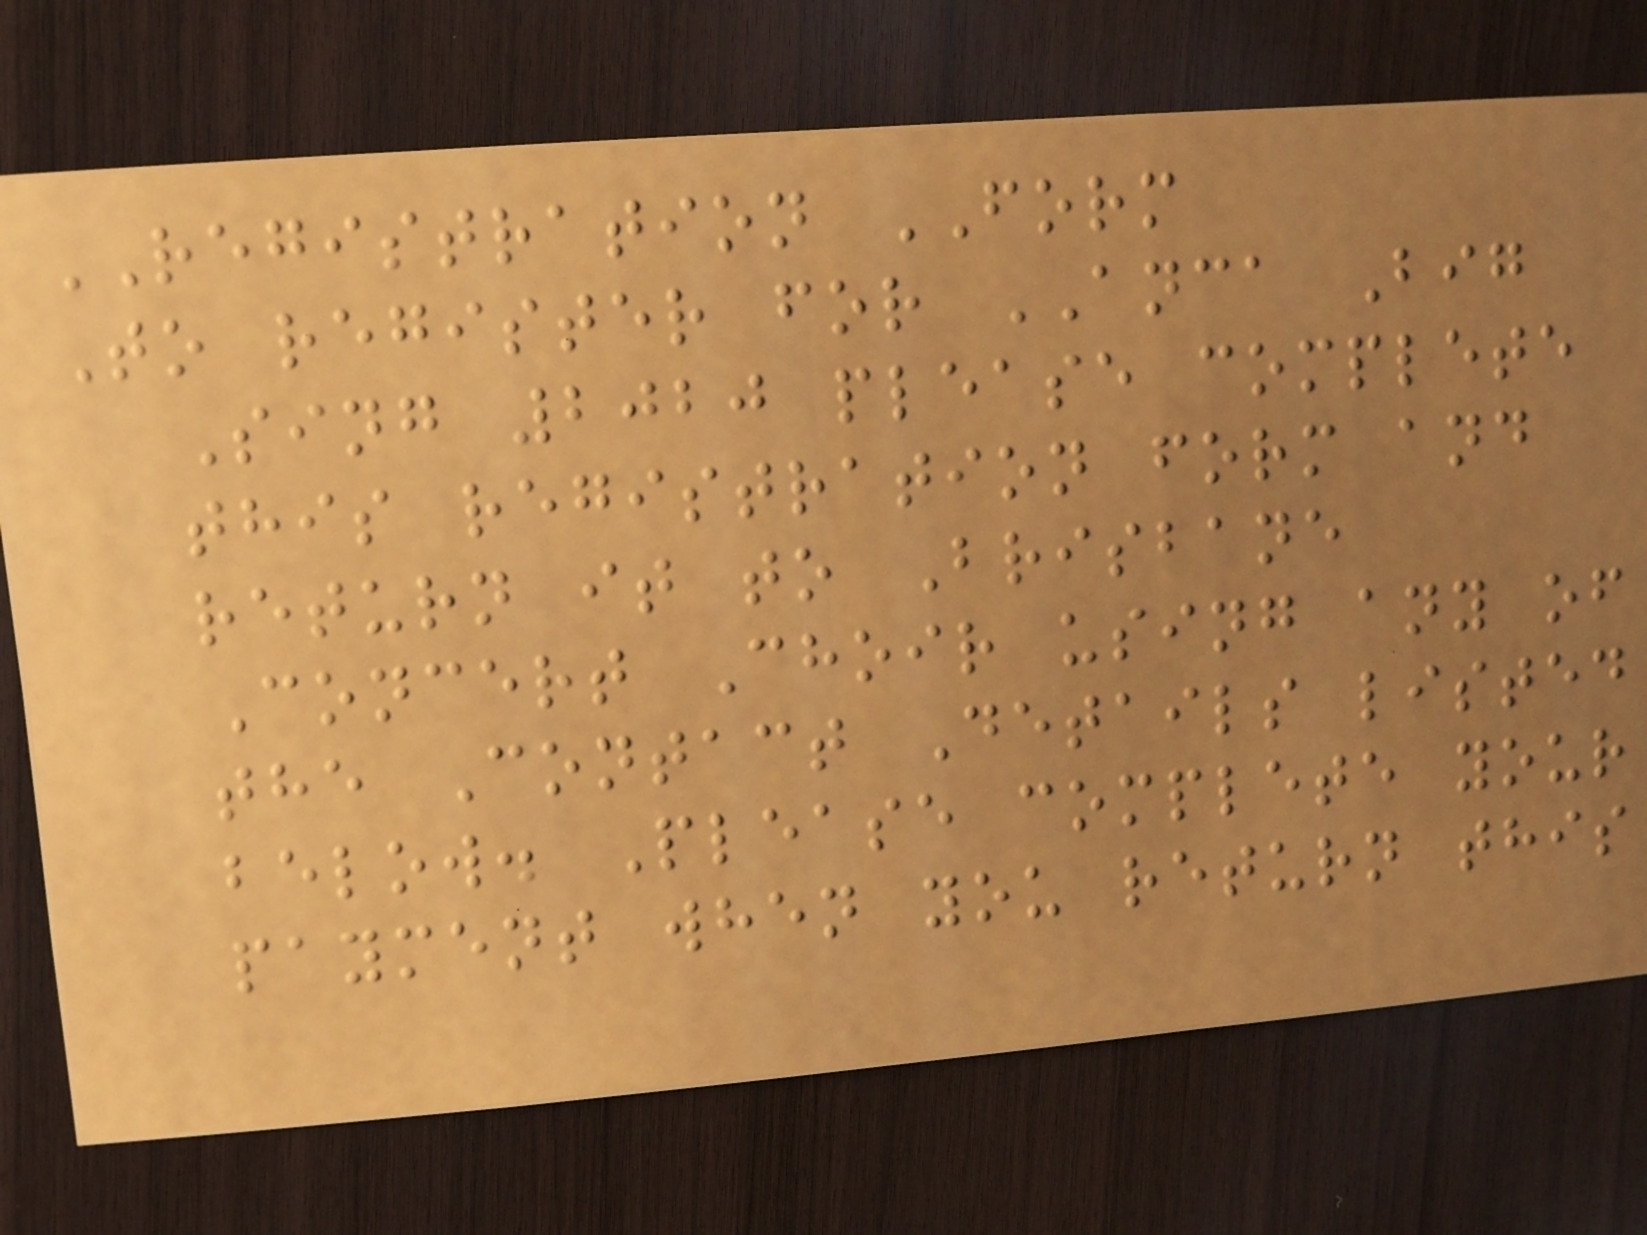REGISTRATION FORM
To register for ANCA Big
Sing 2020 please complete
this registration form and
return it to Brisbane
Concert Choir using any of
the Contact Details listed
below. Please complete your
payment when you return this
